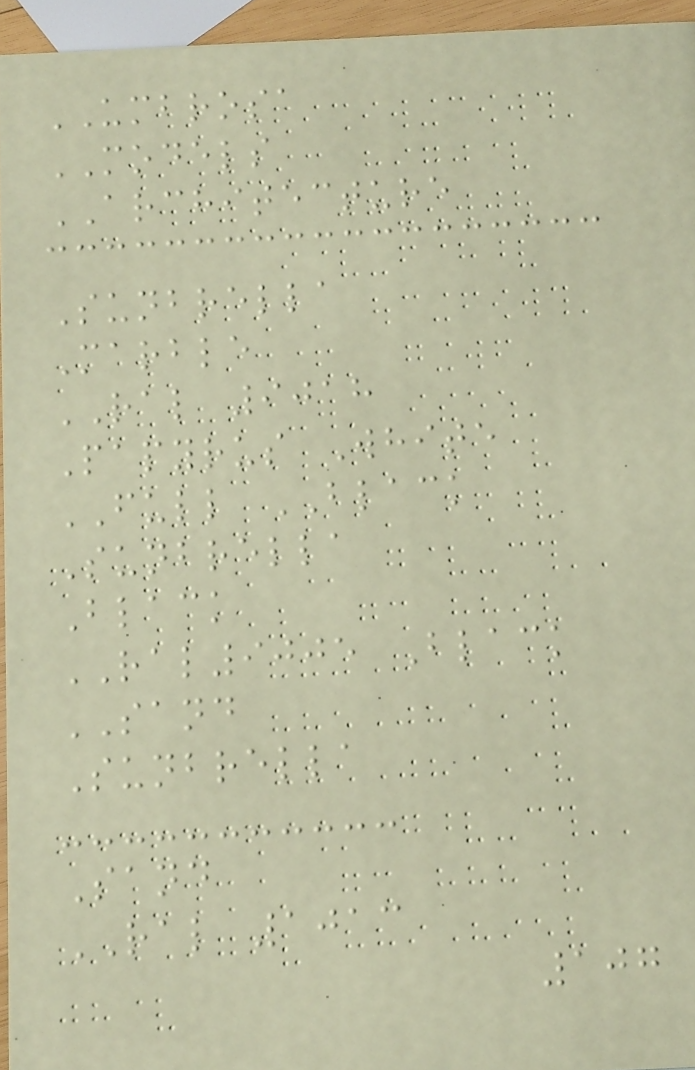UMBROSA
MODELS
ARCHITECTURE
Sunbrella
Marble
RAL 9018
Papyrus White
FULL BLACK
Sunbrella
Black
RAL9005 Black
SAND
Sunbrella
Sand
RAL 1013
107
